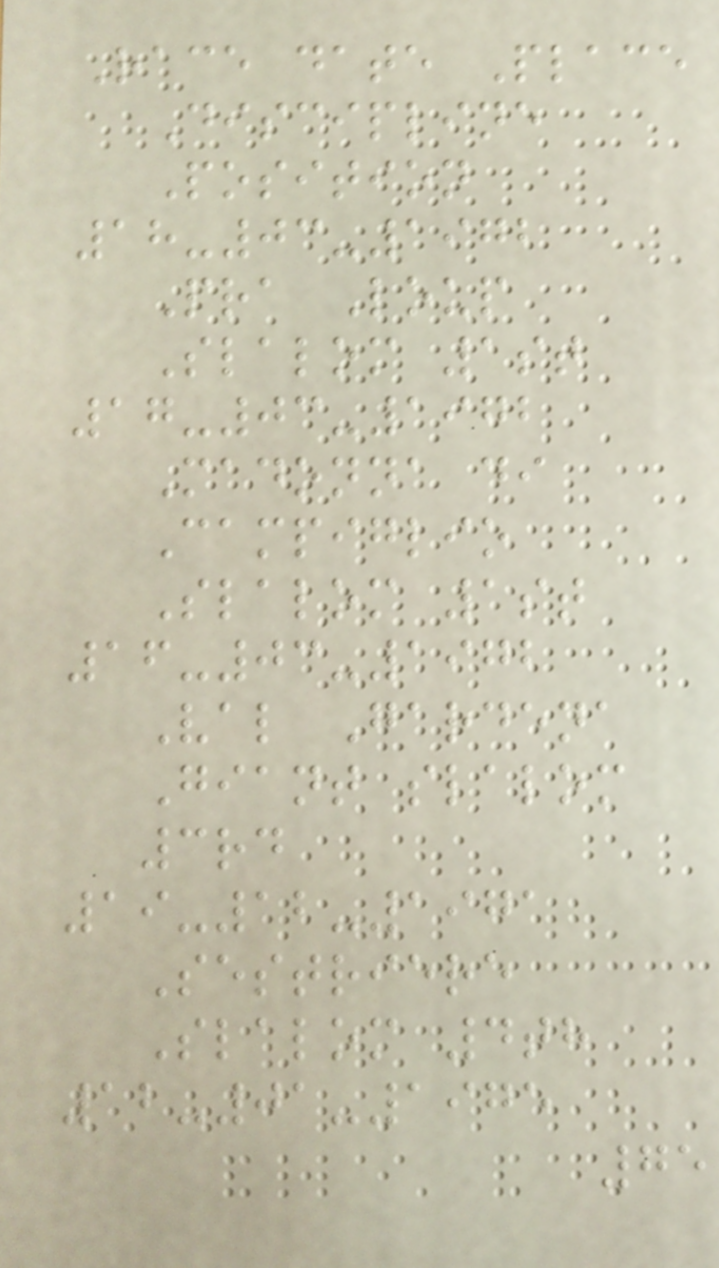Race date Place
Discipline
Position
18-03-1972
Pra Loup
Slalom 1st
17-03-1972
Madonna di
Campiglio
Slalom 1st
16-03-1972
Val Gardena
Giant slalom
3rd
19-12-1971
Sestriere
Slalom 4th
12-01-1975
75
